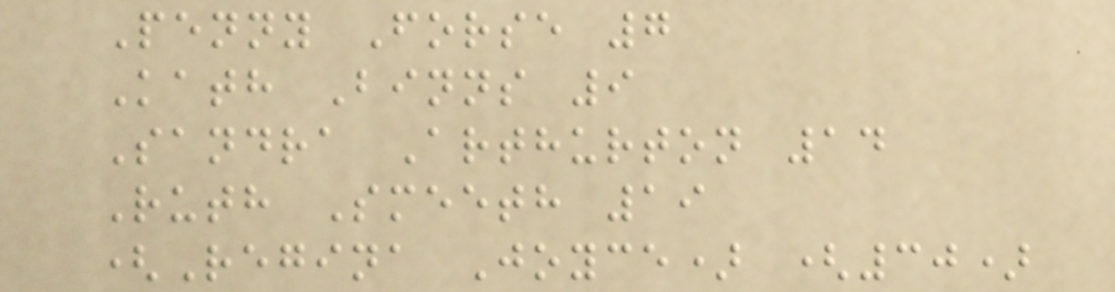Penny Forse 7
Kath Binns 9
Sandra Arthurton 14
Ruth Smeeth 19
(Regina Joyce) (30)
